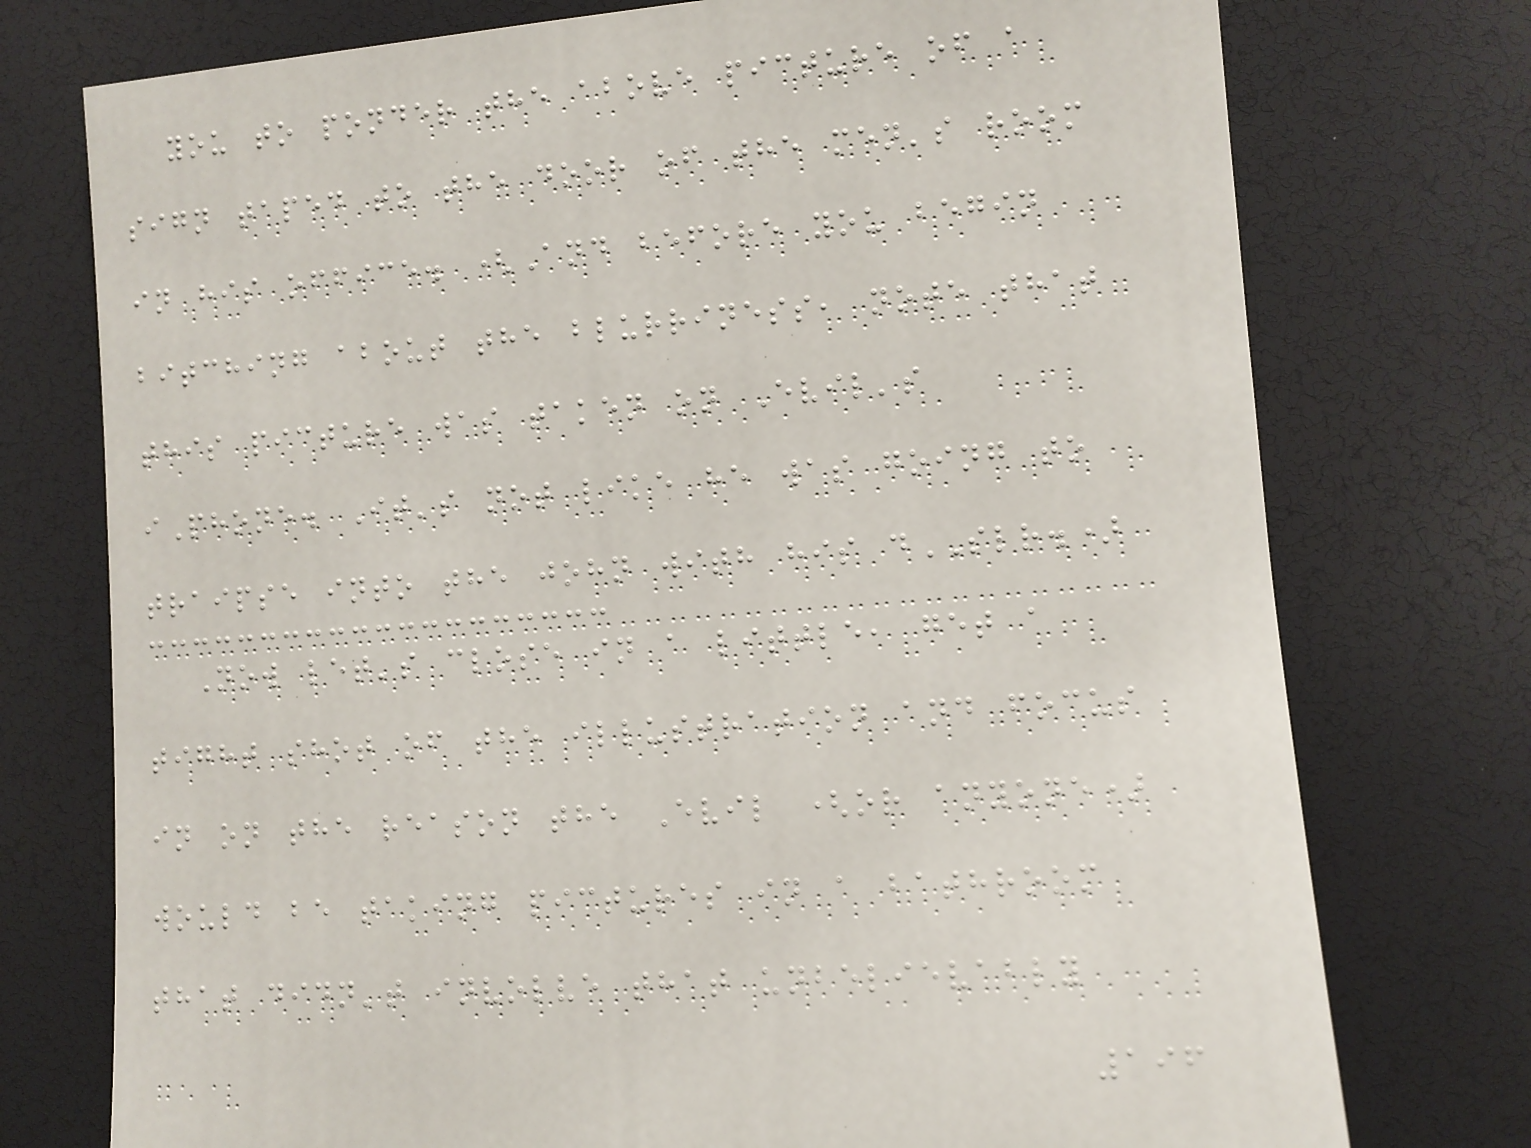you to ponder the above picture of a
sign taped to the door of the men's room
in his office. (And before you begin
bitching about the blurriness, note that
this picture was taken on Evil's
iPhone. It's not like he was going to
traipse into the john with his dSLR.)
Now let's close in a little, get a
tight shot of the illustration and focus
in on the reason the Evil (or anyone)
would be taking pictures in a bathroom
that didn't involve that unbelievably
196
